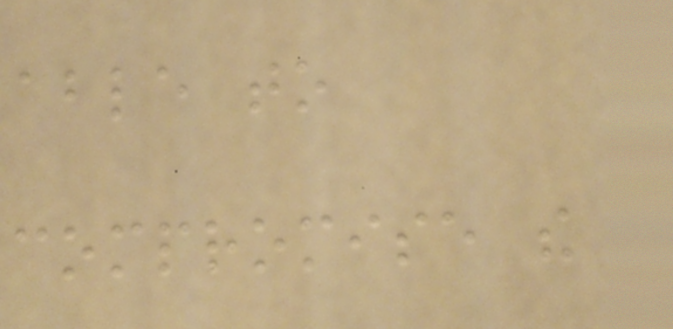able to
compromise the
